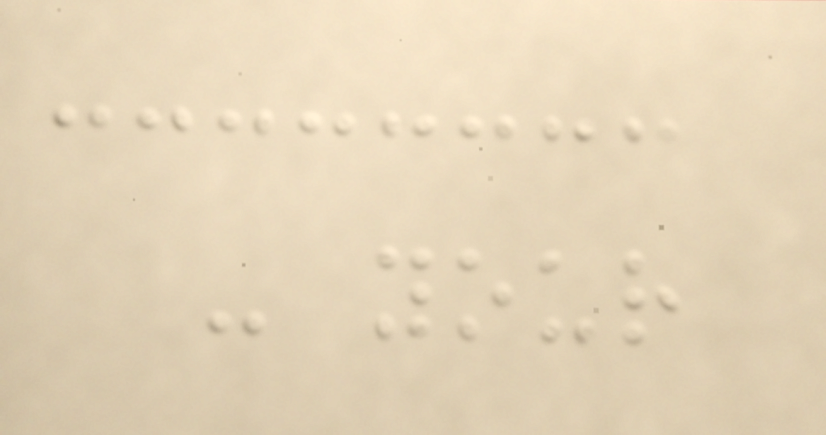- your
